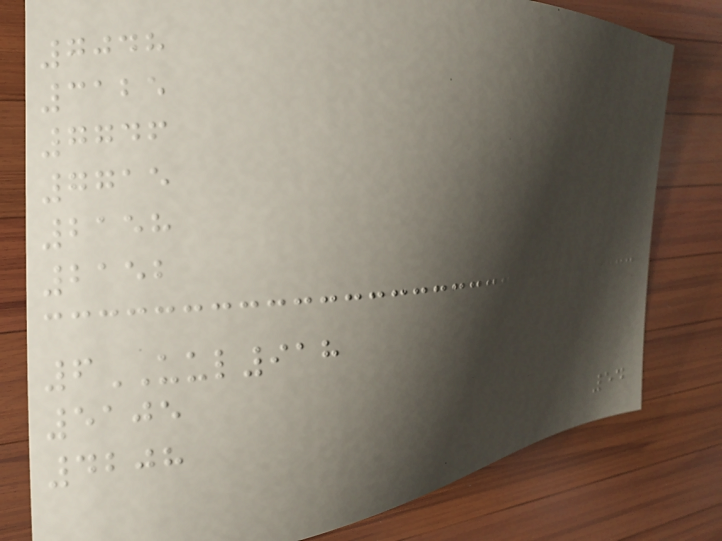7048
3125
7746
7715
2158
2152
6UUL918
5105
4208
54
